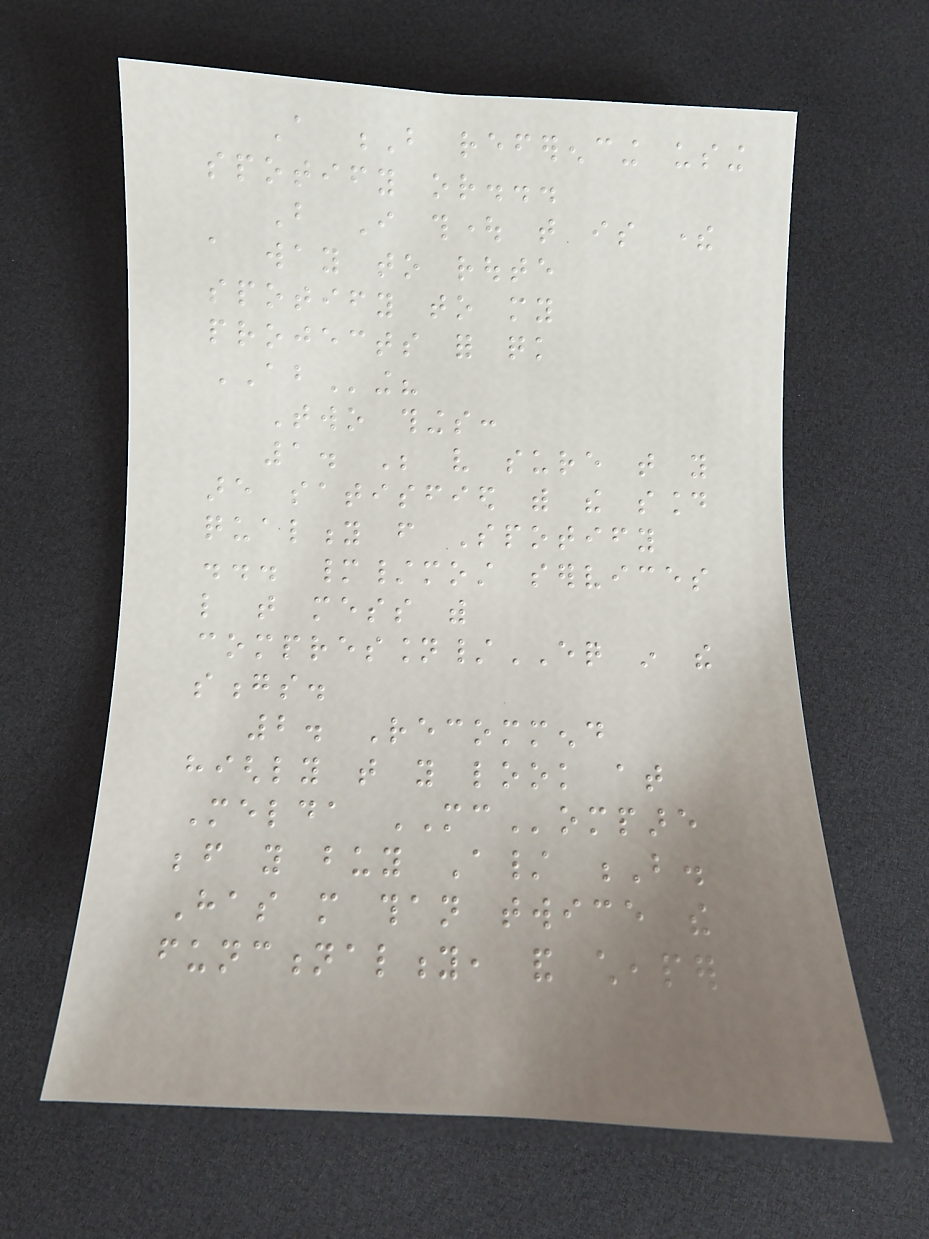A B referencing using
spotify or...
But I thought that is there
a way to route
spotify to my
projects for quick
ABing?
Two things:
1. Be very sure that you
are satisfied with the sound
quality from Spotify
... many/most services
like that mess with
compression/EQ in the
songs.
2. Recommend
highly that you look at
Melda MCompare
before you buy A/ B.
Has more than twice the
functionality, and cheaper
